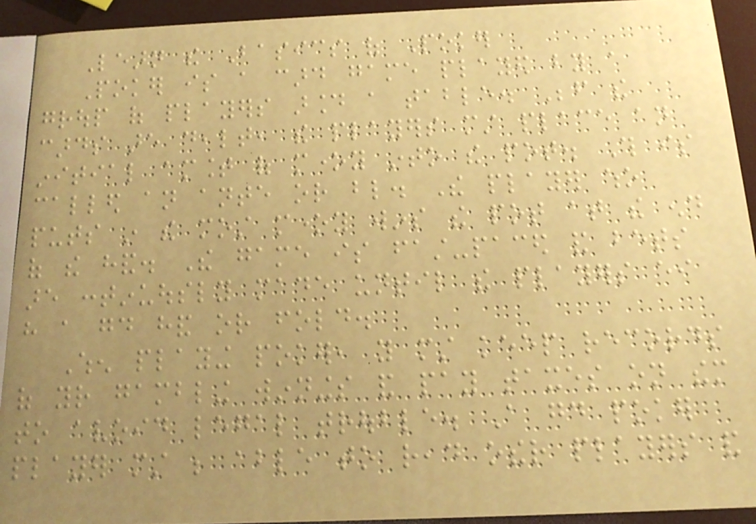Learn the Basics of Poker
Poker is a card game played by a
group of players around a table. Before the
cards are dealt, the players must place an
initial amount of money into the pot. This is
called an ante or blind. The player who
puts in the most money wins the pot at the end
of the hand. The game is fast-paced and bets
are continuously made until the players either
have a good hand or fold.
When playing poker, you must keep records
of your gambling winnings and pay taxes on them
to avoid legal trouble. A good poker
player must be able to read other players and
